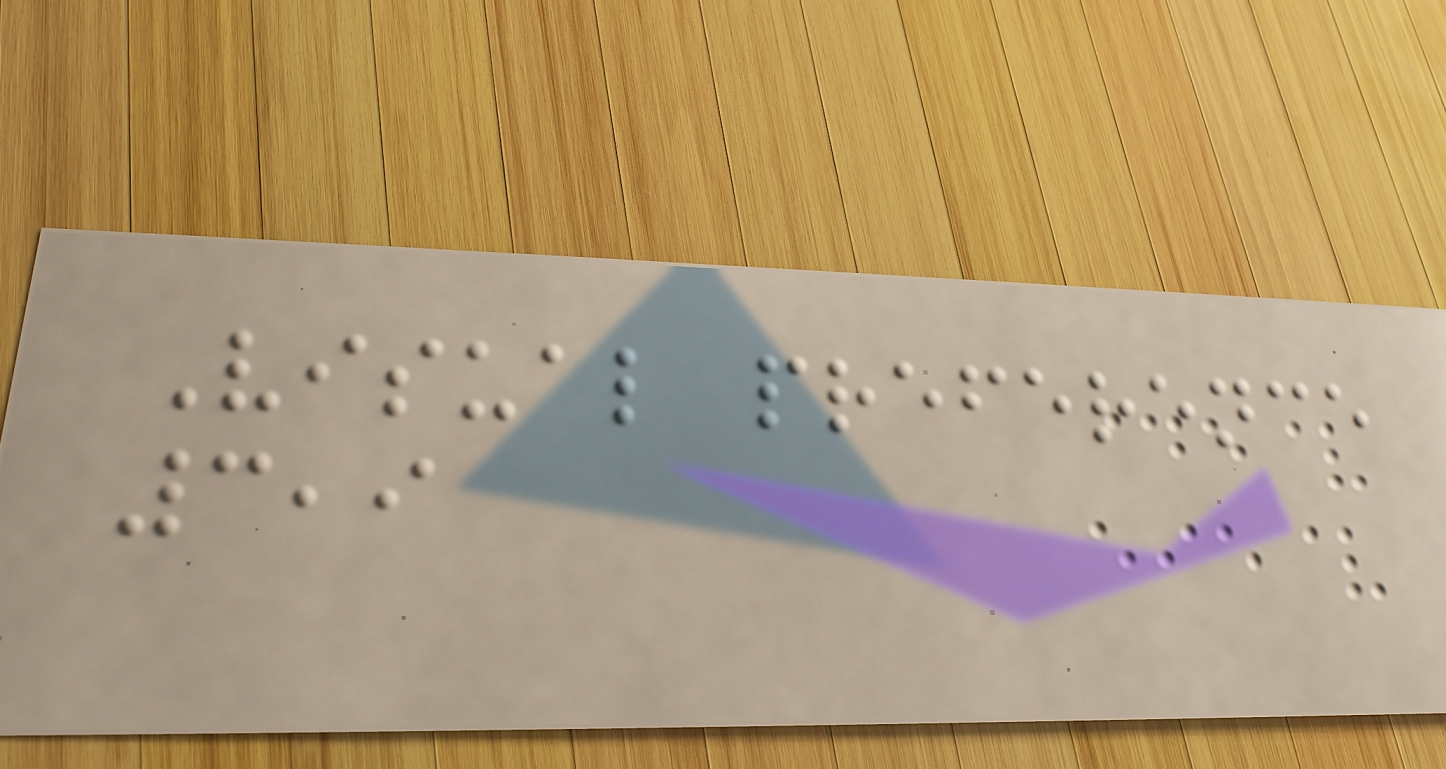Visual preference
3,9
